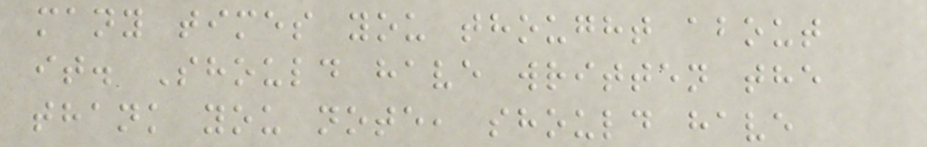many times you thought about
it. Should have written the
thank you note, should have
